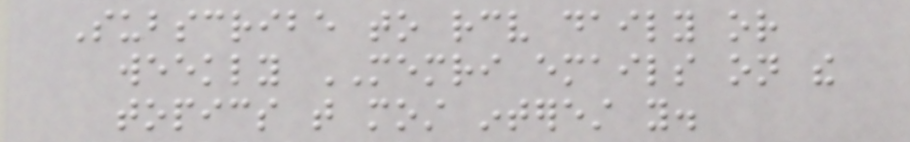Subscribe to receive daily or
weekly MEMRI emails on the
topics that most interest you.
